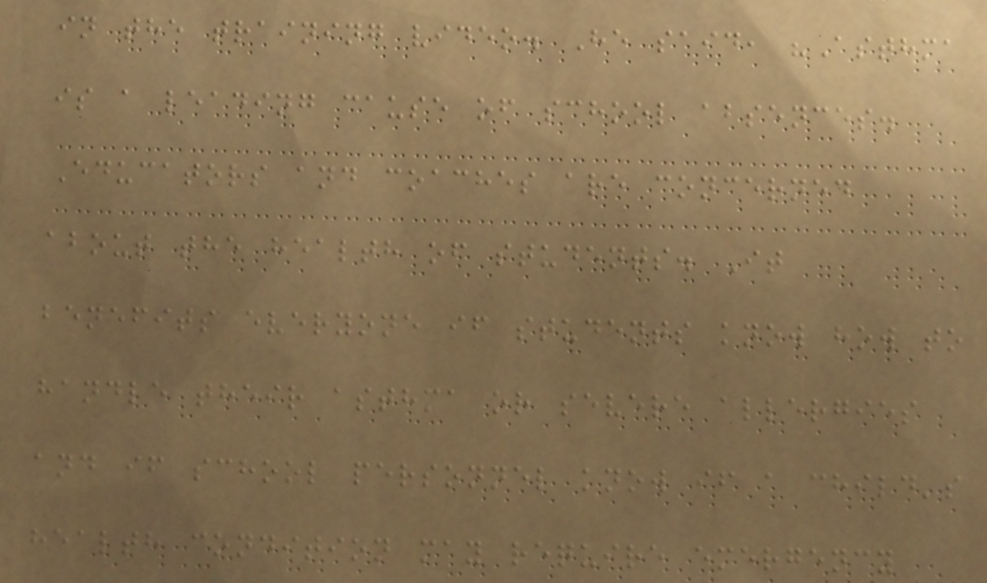in the training video. He said, "Asthma
is a leading cause of school absences.
Educators and coaches are concerned
about the health of students. It
benefits everyone if students know how to
handle their asthma or severe allergies
and if school personnel know if a child's
health condition may require emergency
